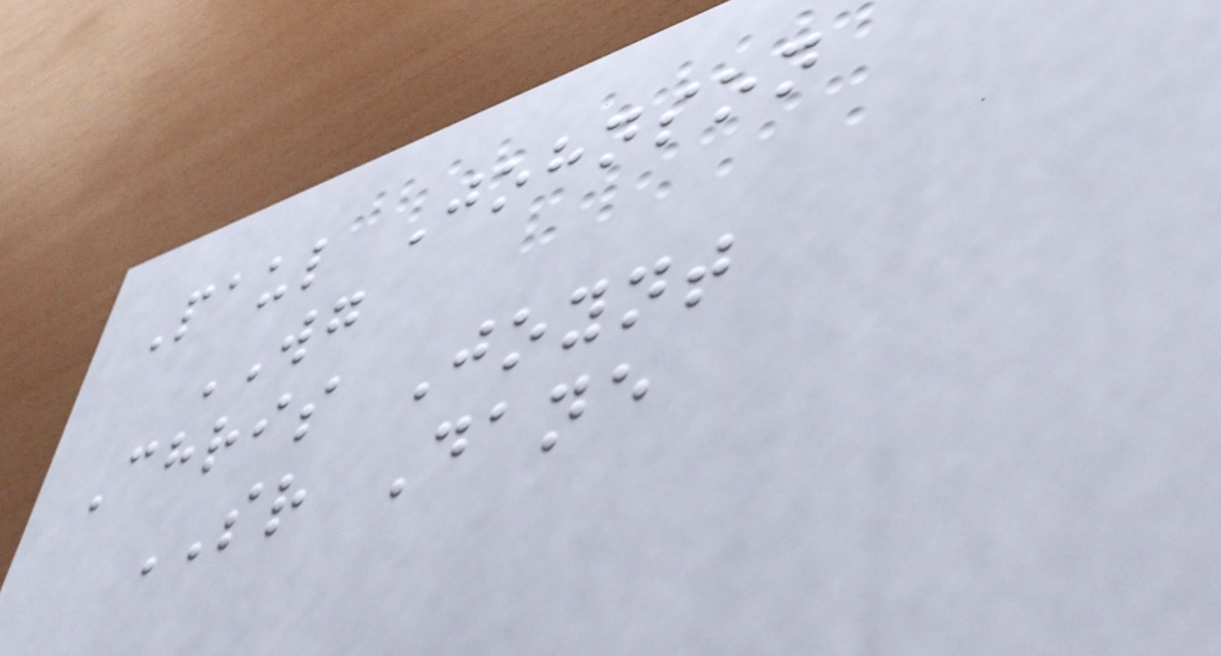Paul Johnson
WG
Chris Joynt
SR Dane
